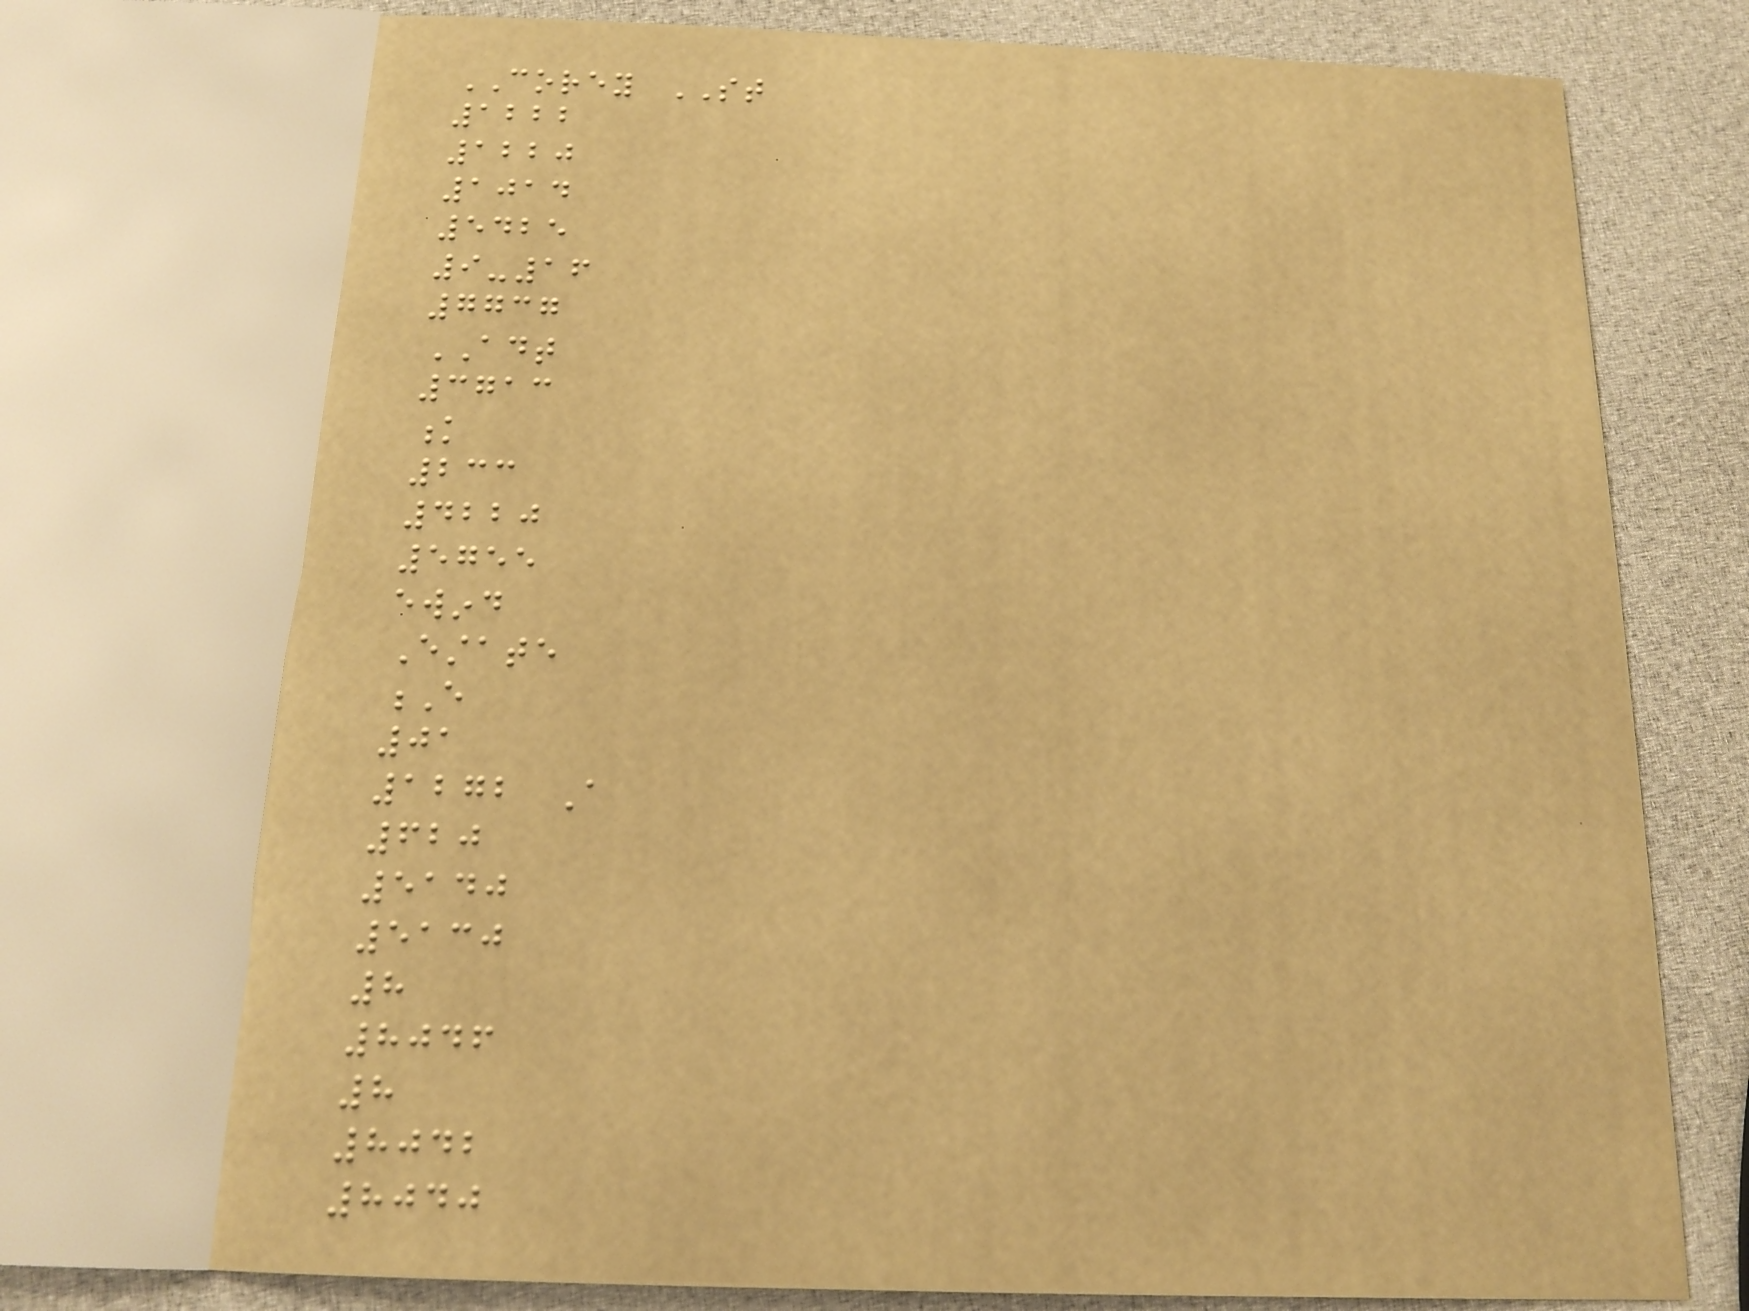COREY ST
1222
1220
1014
5425
9-16
7737
ADT
3713
k
233
4220
5755
ewind
Estate
E
01
1272 A
620
5140
5130
8
8046
8
8042
8040
